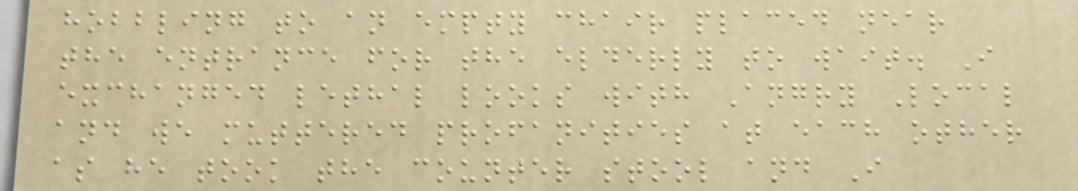hobbling to an empty chair placed near
the entrance for the elderly to wait. I
exchanged lethal looks with Angry Local
and we muttered profanities at each other
as he took the counter stool and I
